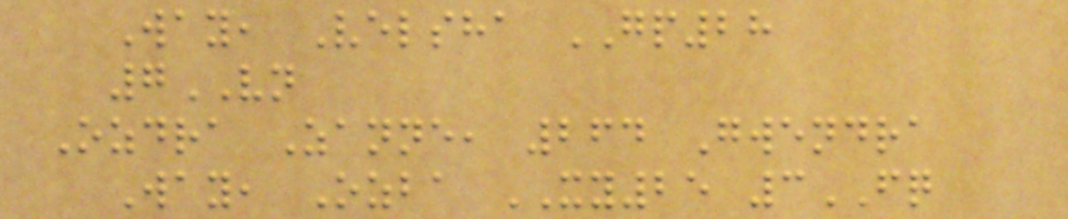Way, Velsha GP28
7VN
Ozdra Zanne, 264 Gwendra
Way, Ozba XY25 3FQ
